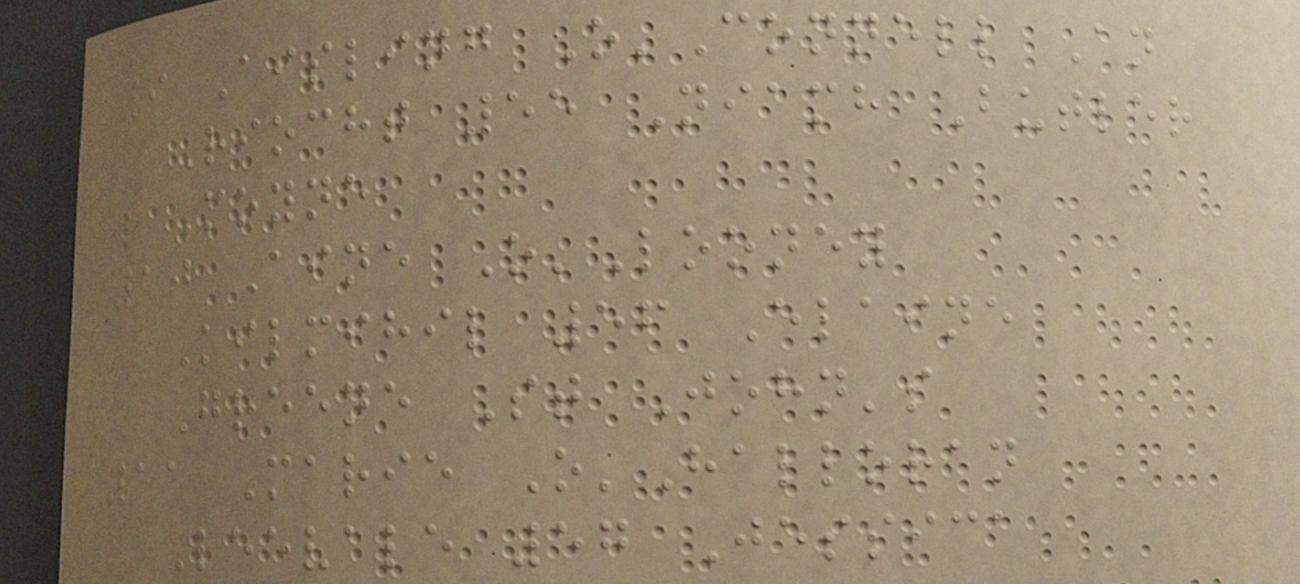9 Aisling O'Connell An
Riocht 55 Niamh Butler
Moyne
10 Aine O'Looney
Kilmihil 56 Elaine
Greene St John's
11 Marie O'Halloran
Leevale 57 Jessica
